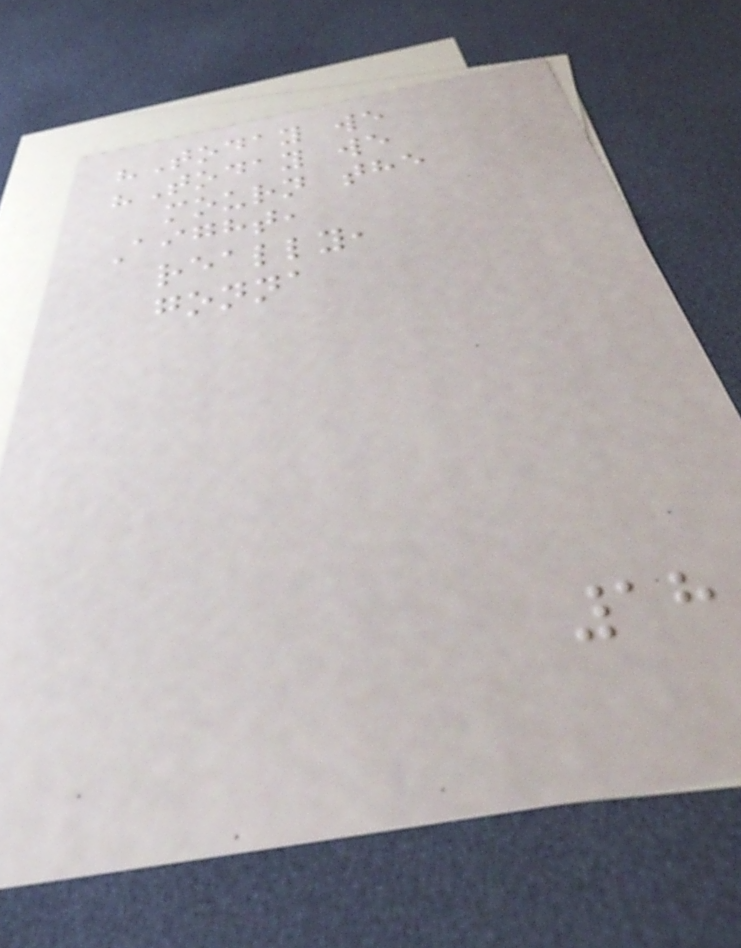"Today we
"Today we
mourn the
Aight,
really,
gonna
18
